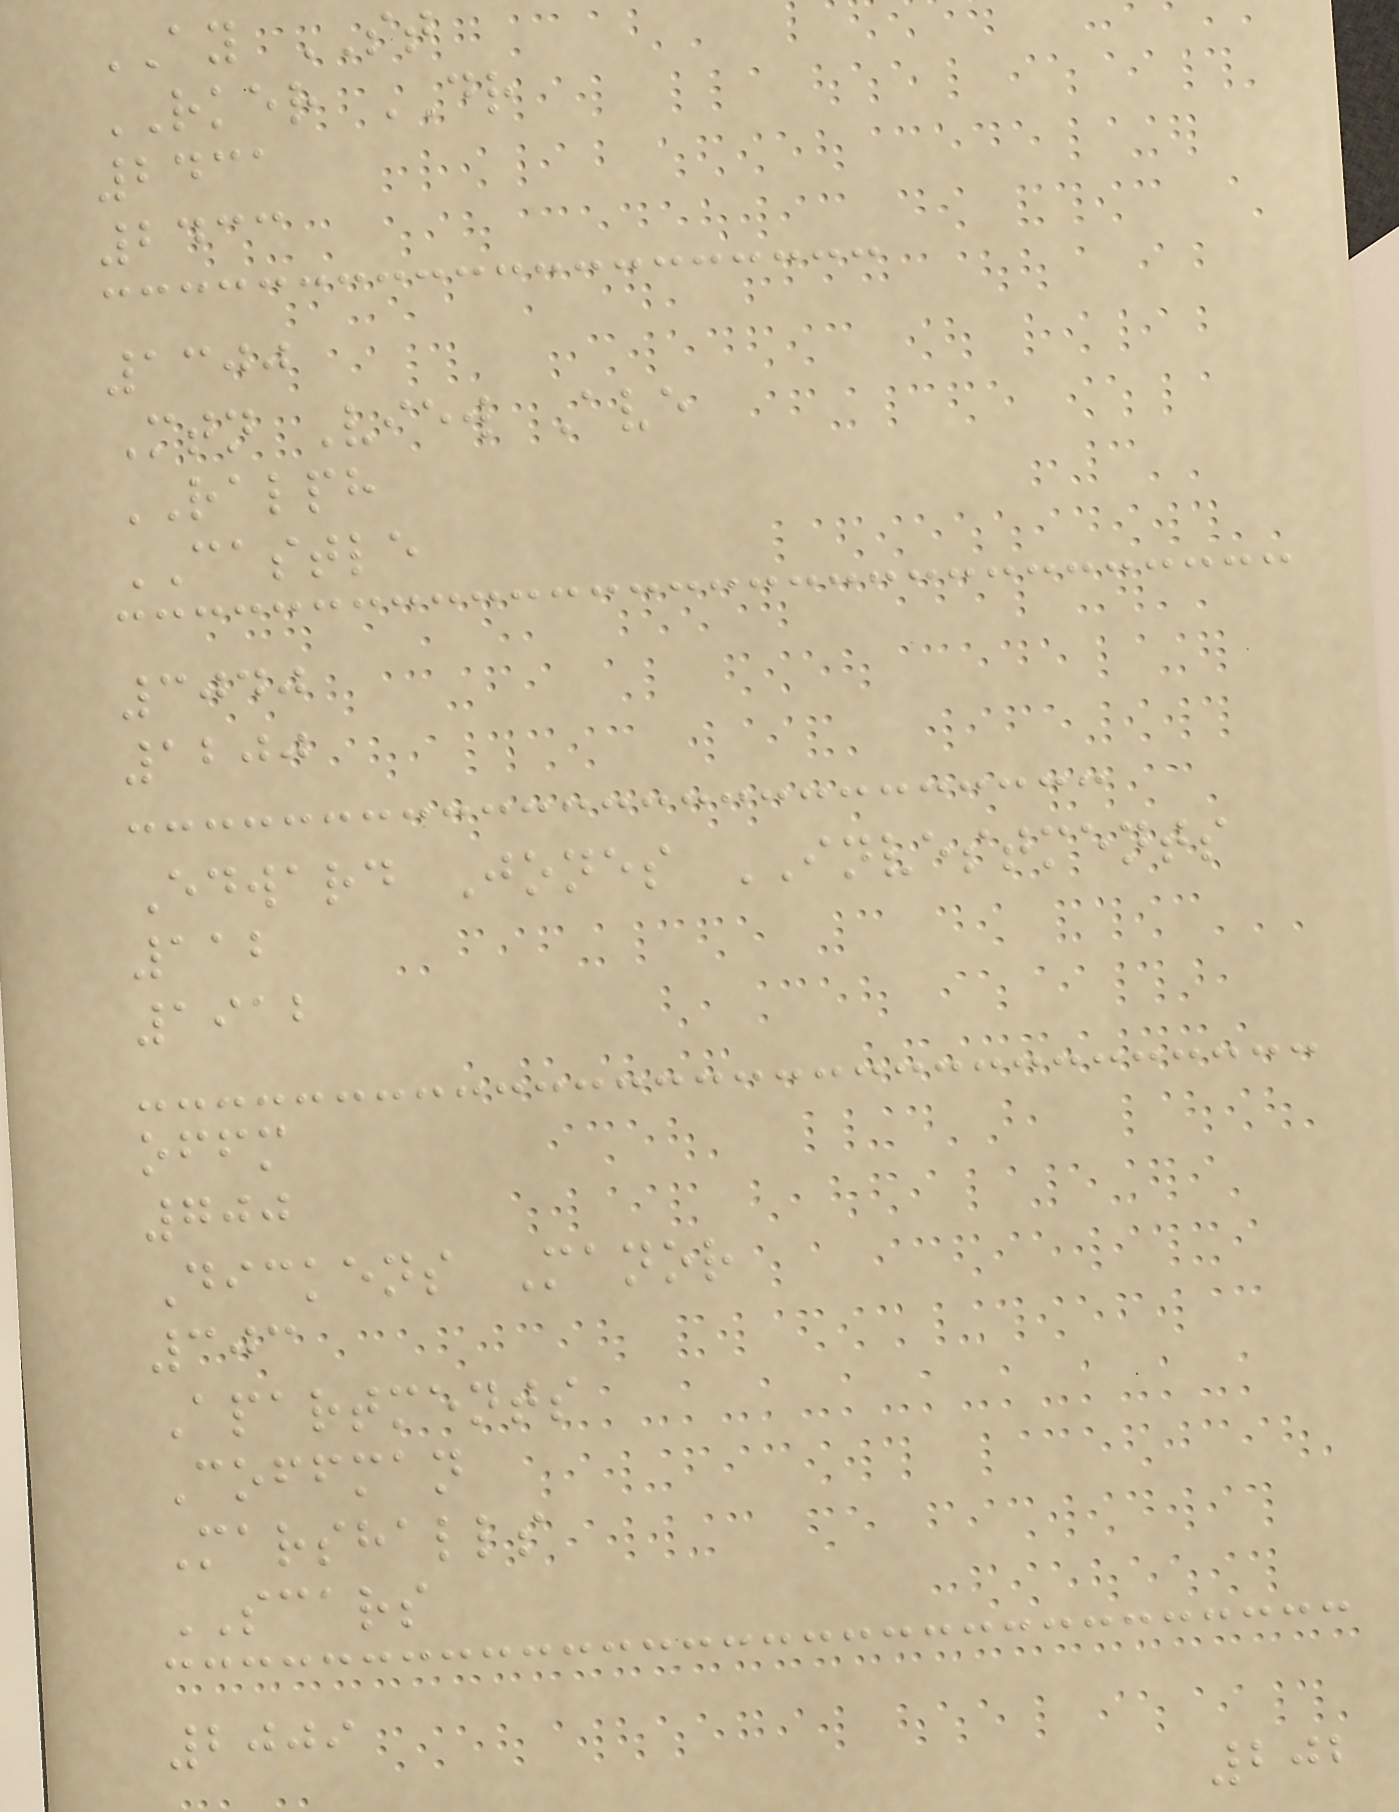AY ST
RKER DR
2431
2433
1300
Mtn View Ave
RALPH
CASTLE
3040
1200
Edward Jones INVESTMENTS
112
1912
offm
700
Dickens Manor
303
Apartments
Coffman
Marshalls
SCARS
2009
202
